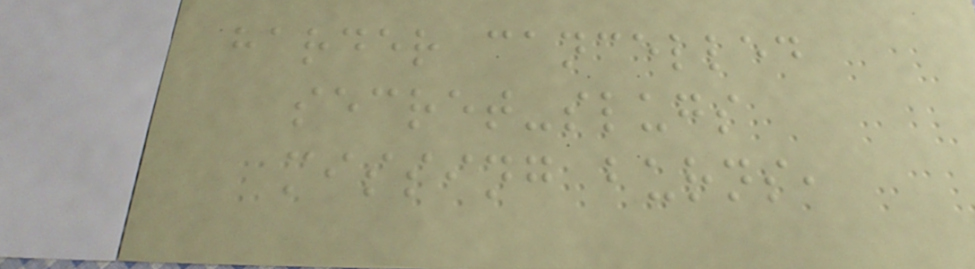harder cancelled
secret-slugs
missing burns,
